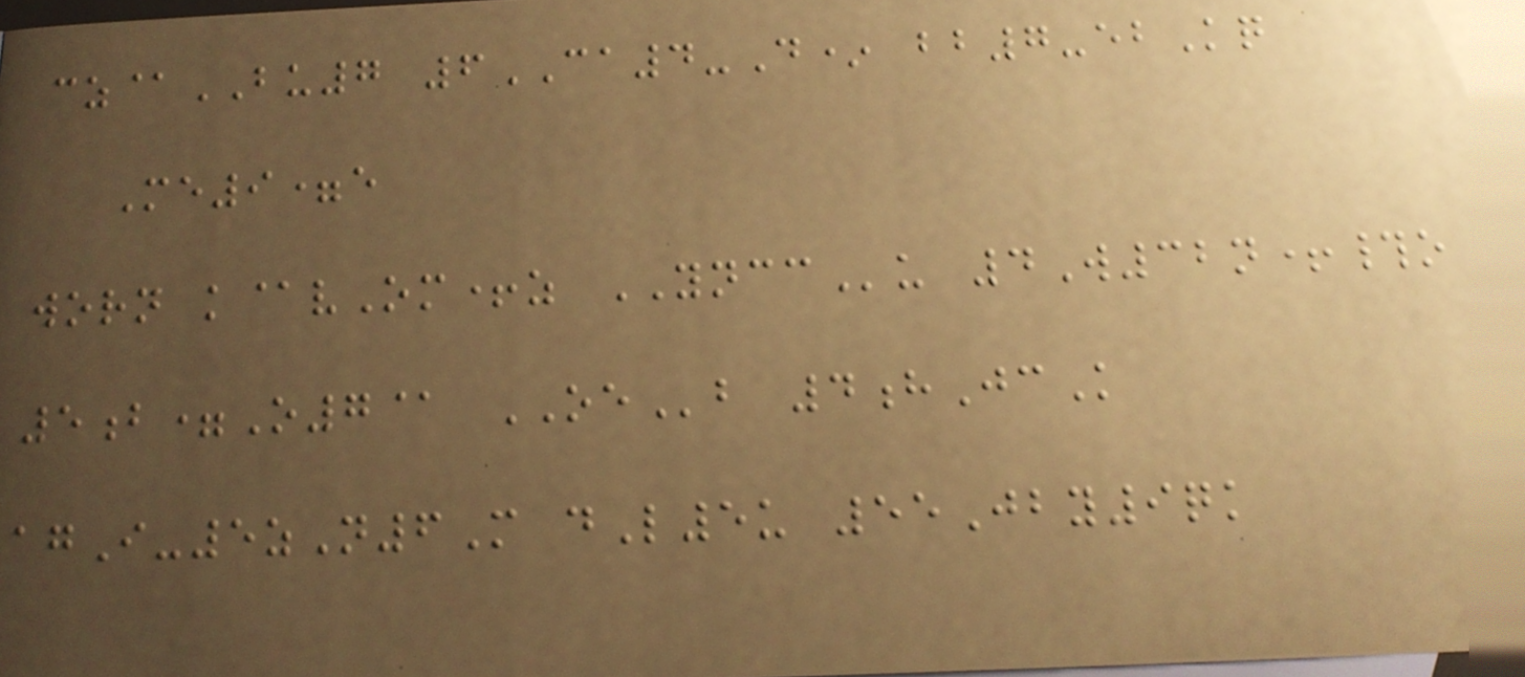cz@BU7 6CA4-D* bb7-ebKq
Me9=e
worn k@vOm+z YNCCu 4W32n+#o
5b=O7@ OEb 4hJcK
agI-5zN6M dL5u 55Jby9qk
